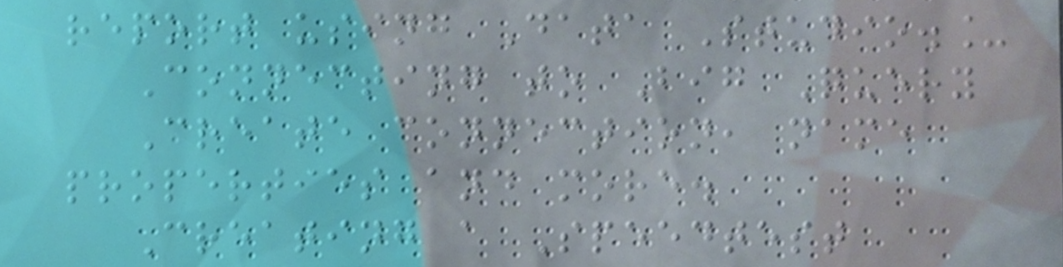report using Data Studio._
Connecting to Big Query
Create connection, name
properties and more.
Creating a Speedtest
